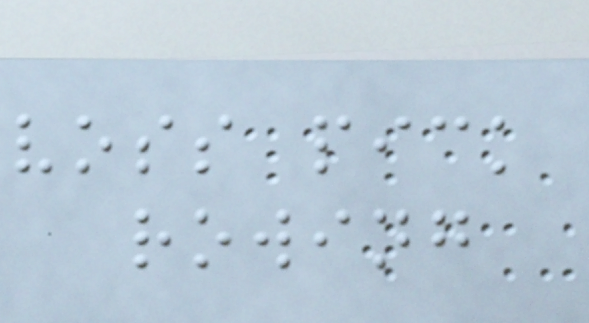voss pick
rowing
